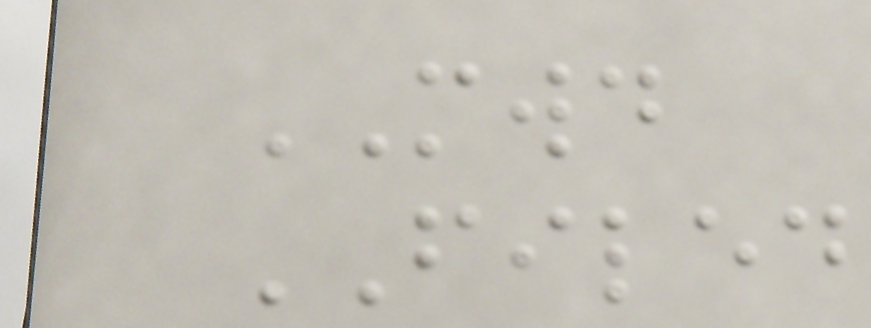MWD
FILED
